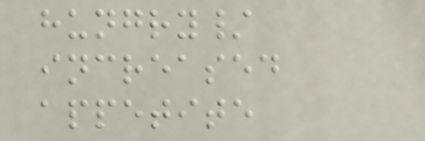hungry/
increased
appetite
